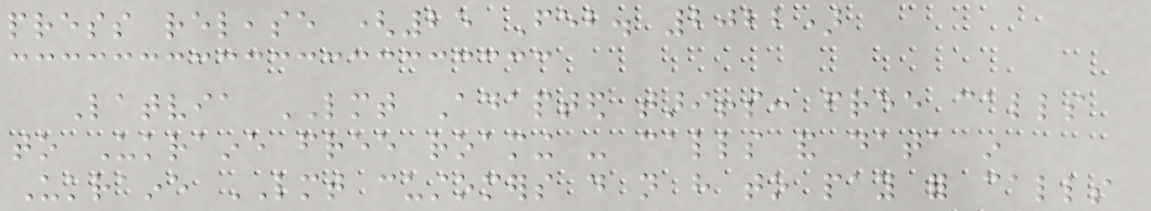press release (25 Feb. 2022)
Latvia LMT Adapted tariffs: free calls
to Ukraine free roaming - calls and data in
Ukraine LMT customers do not have to pay for calls
